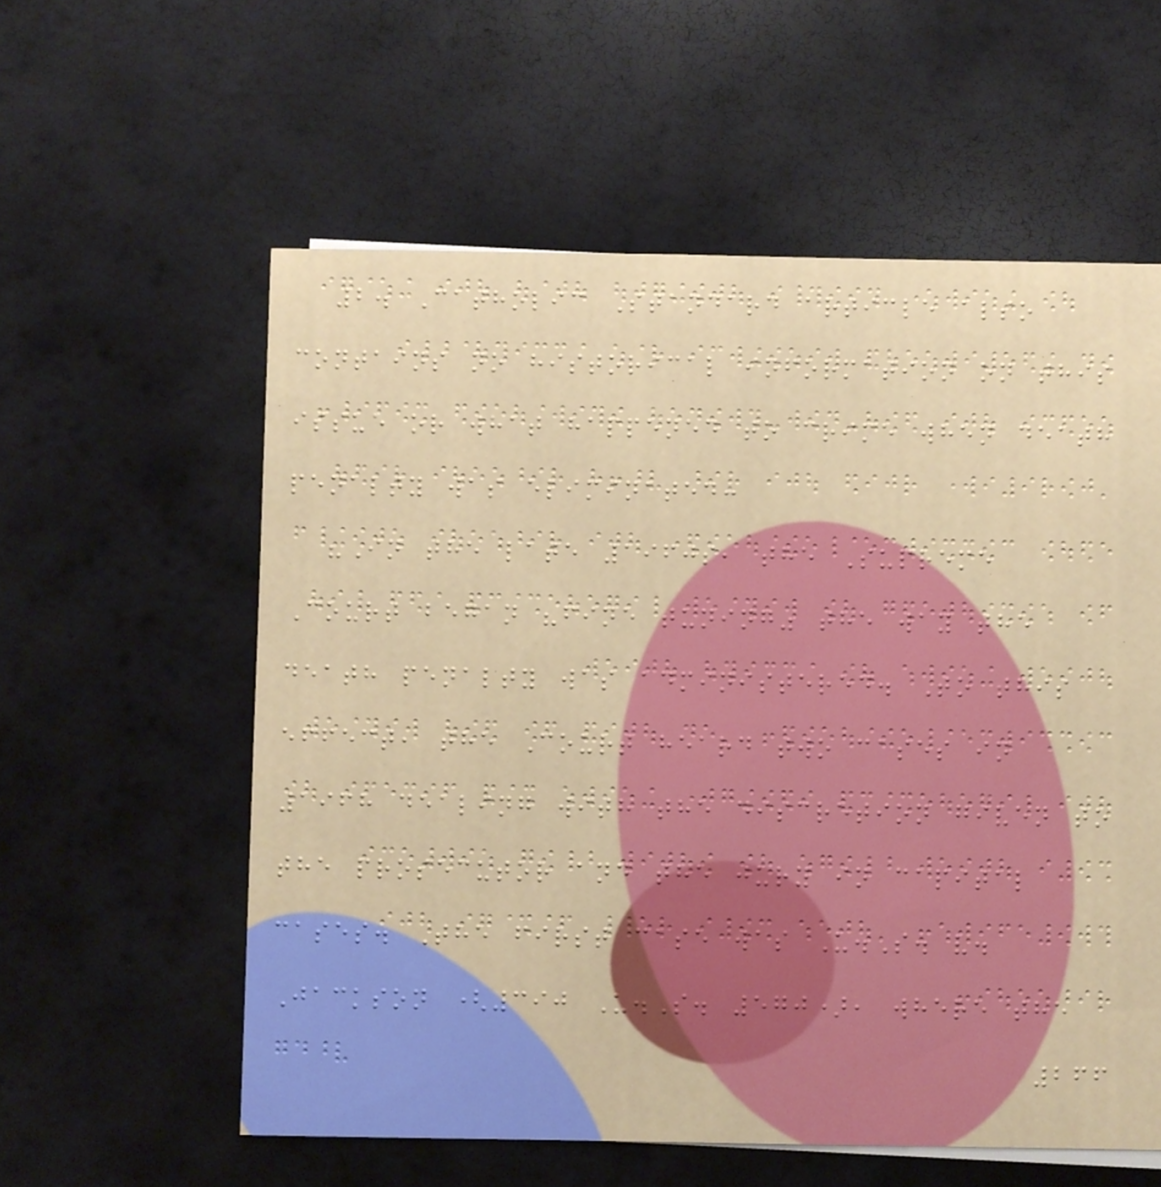2. Catholic Standard article also
contains no historical information on this
issue or what happened to crime when death
penalty was eliminated:
"In the late 1960s, the Supreme
Court began "fine tuning" the way the
death penalty was administered. To this
effect, the Court heard two cases in
1968 dealing with the discretion given to
the prosecutor and the jury in capital
cases. The first case was U.S. v.
Jackson (390 U.S. 570), where the
266
